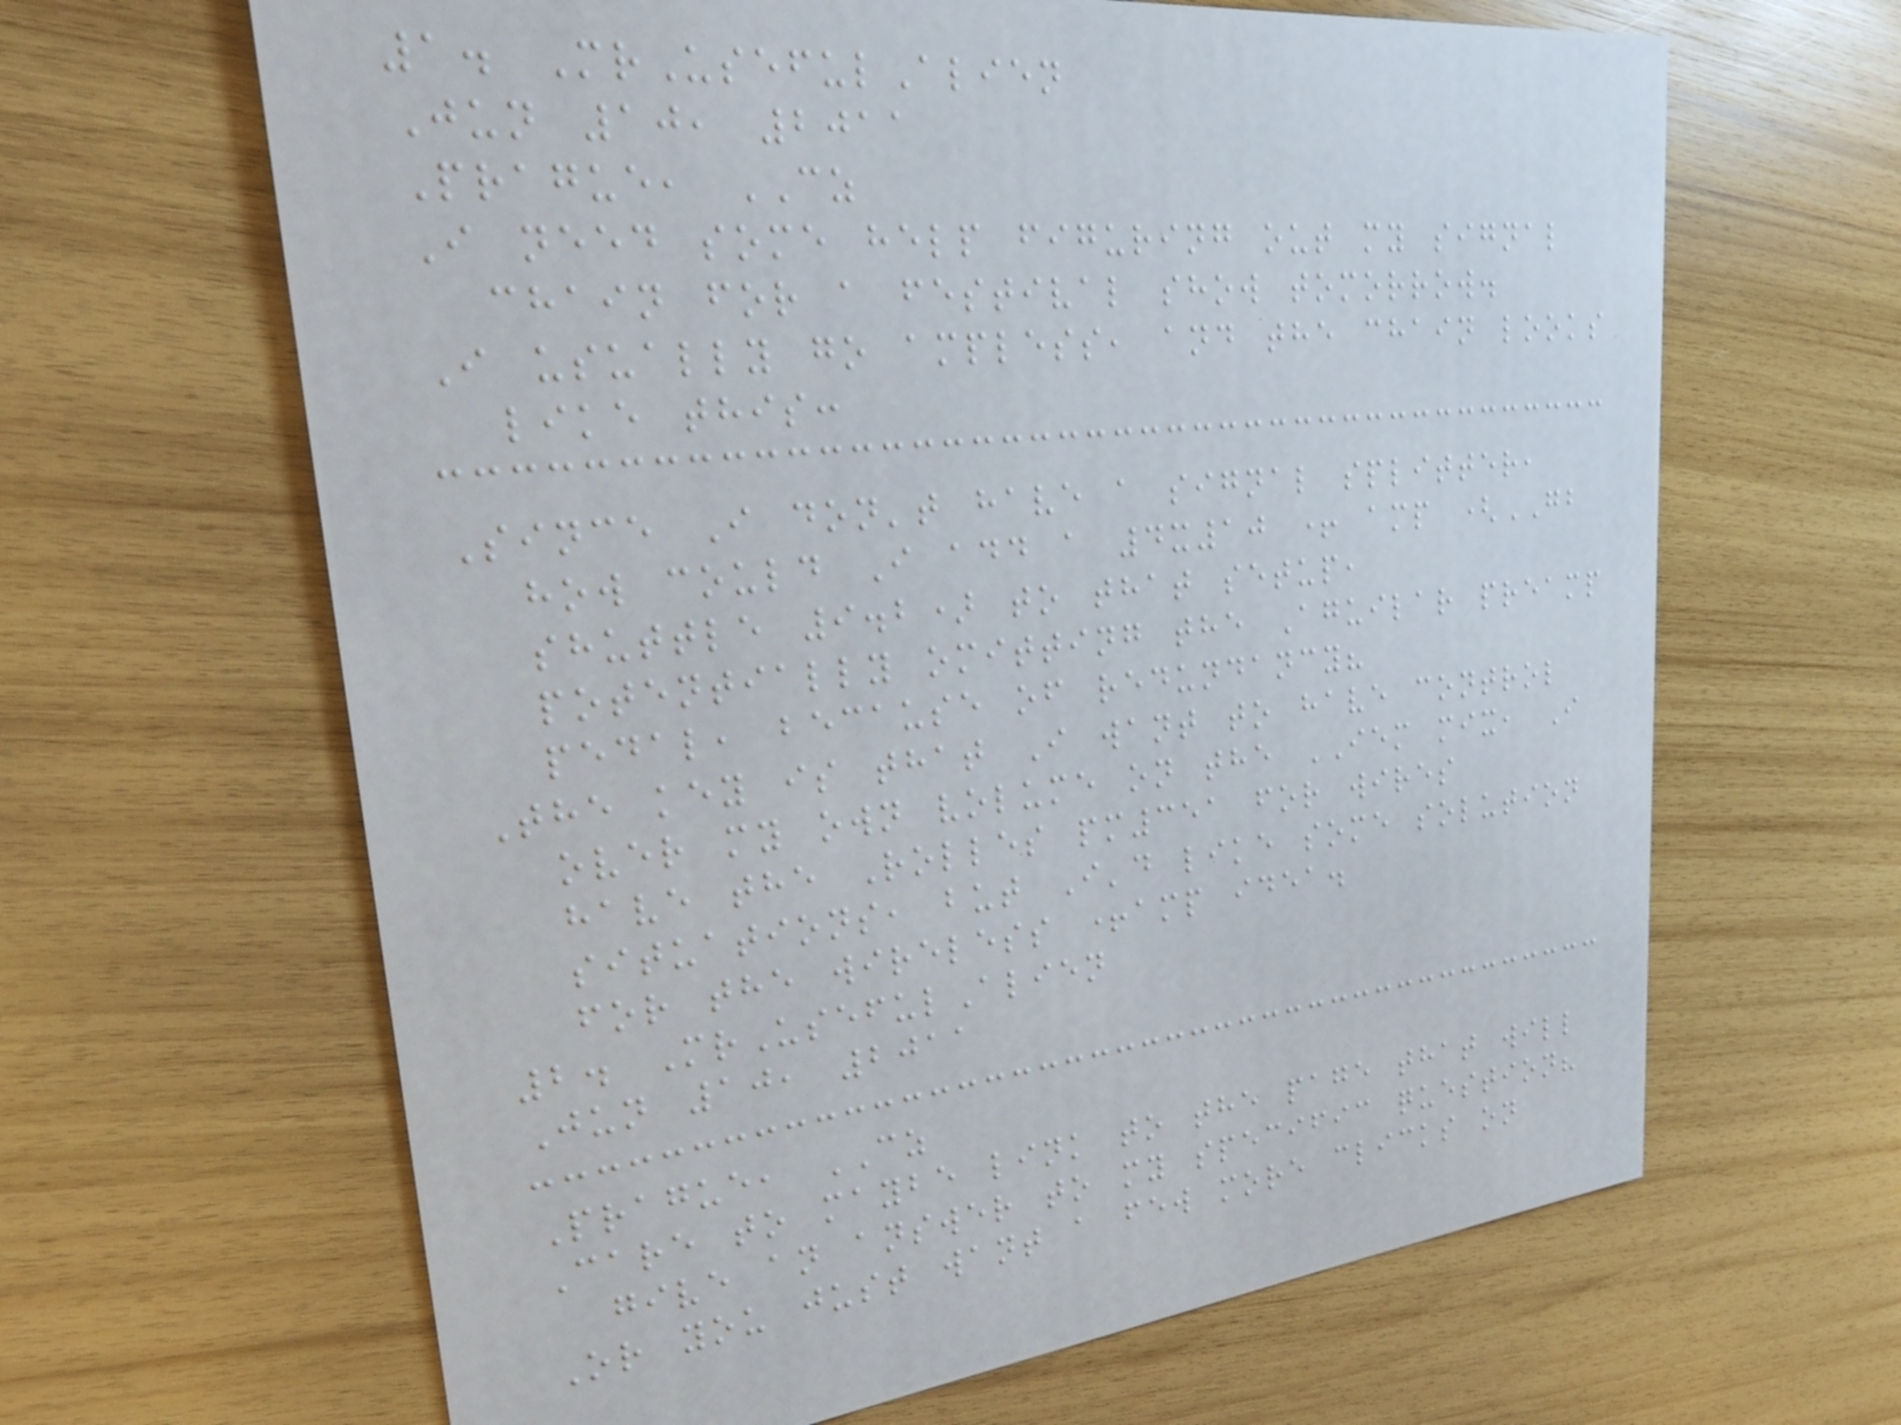1. MrUsefulAlien
Jun 10, 2011
Prague, CZ
I need some help figuring out my signal
chain for a festival show tomorrow.
I usually go ampless, and the chain looks
like this:
Since I don't have a signal splitter,
how could I add a 4x10 + amp (GB
shuttle 9.2) to that setup,
potentially omitting the Aguilar preamp
pedal, because of redundancy?
The key is that I want to have control
over my own volume on the IEM mix, I
have the Rolles pm351 for wires
situations, but I'd like some solution
for the wireless +amp idea.
2. MrUsefulAlien
Jun 10, 2011
Prague, CZ
Care to maybe link to the page that will
give an answer to my specific question?
Or you just want a few more clicks on
